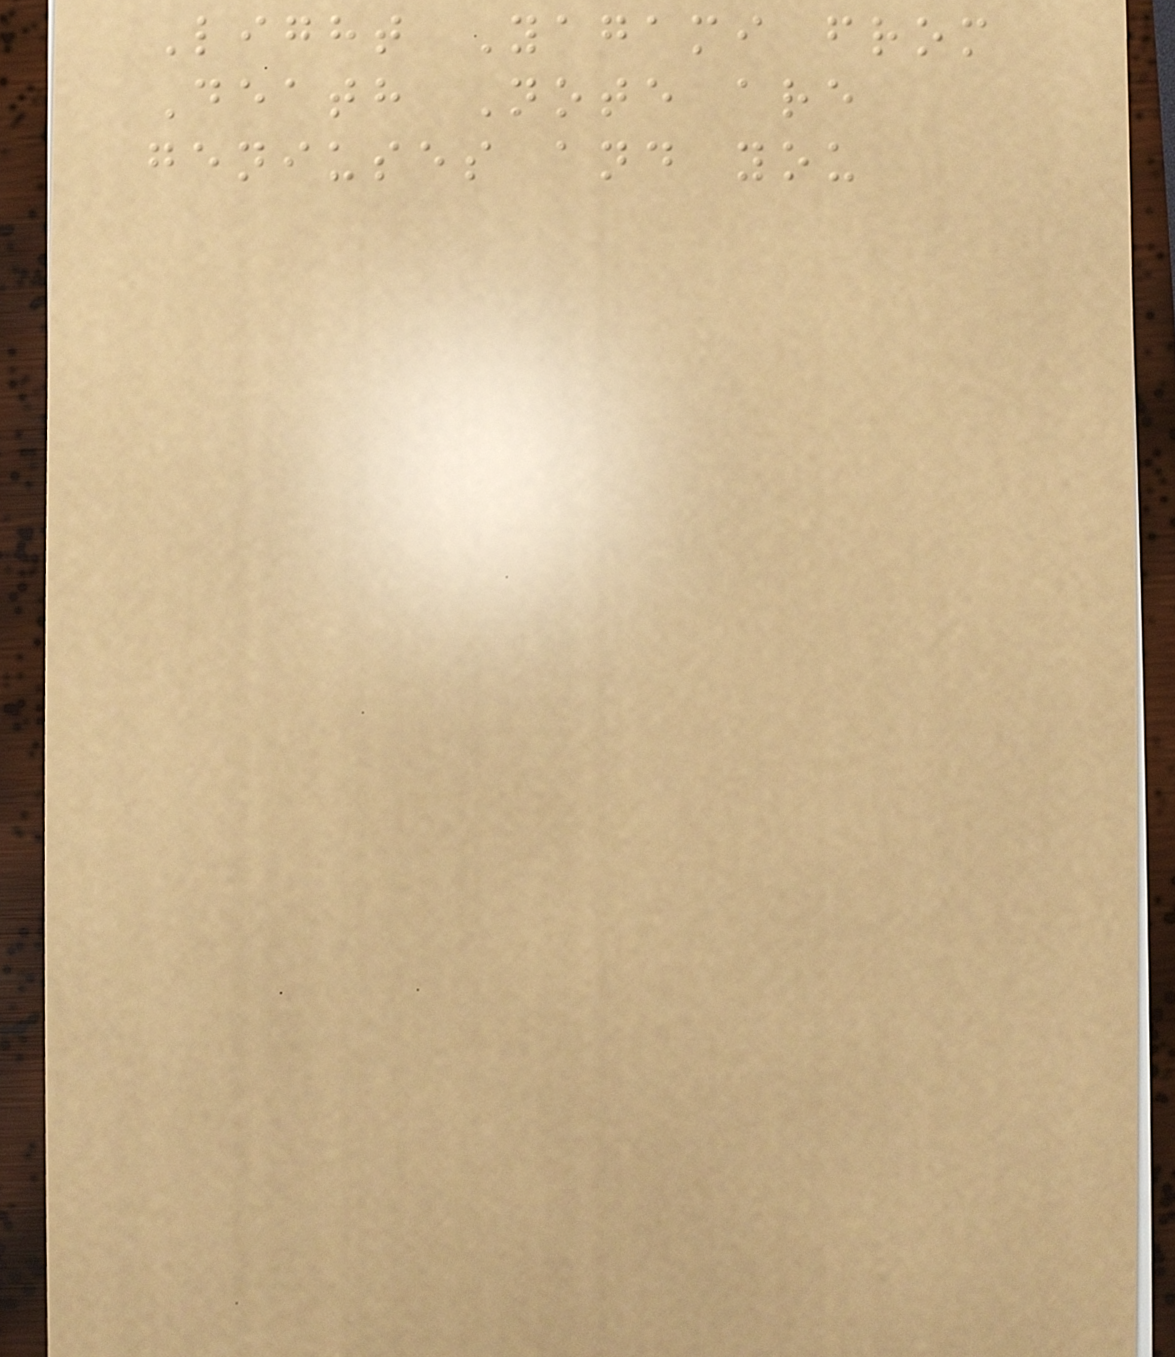Light Yagami from
Death Note are
geniuses and you
